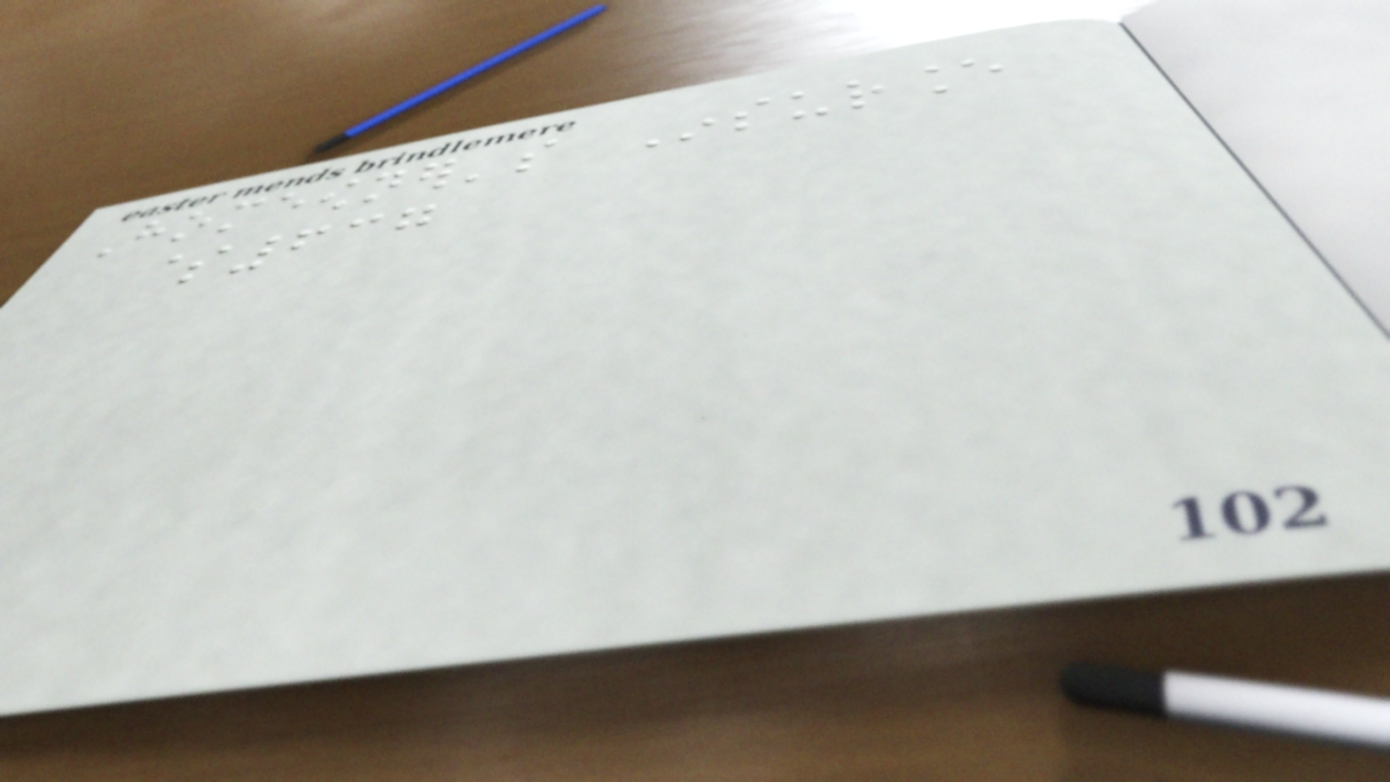Homeowner's Insurance
$637
